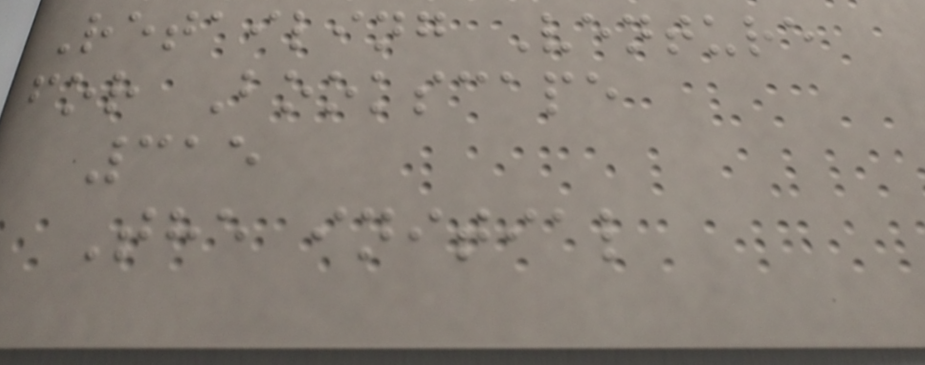Retailing Venture
for Bookscape
315
The initial
